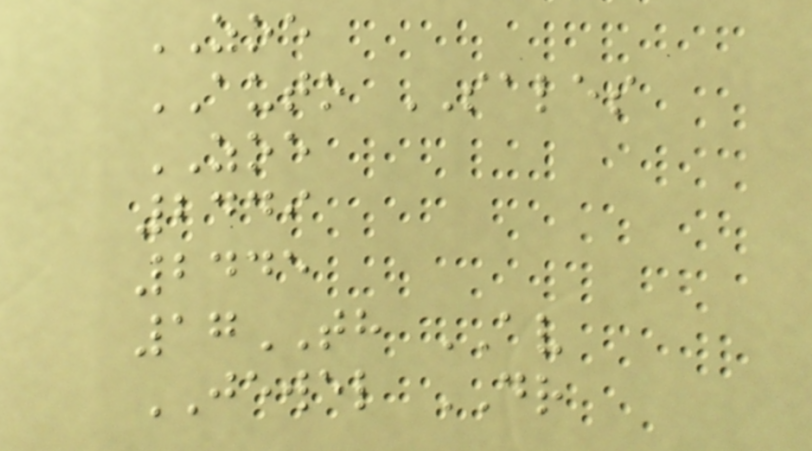ZOE
AUTO SALES
ZOE
2449
2445
17TH AV
JEWEL DR
